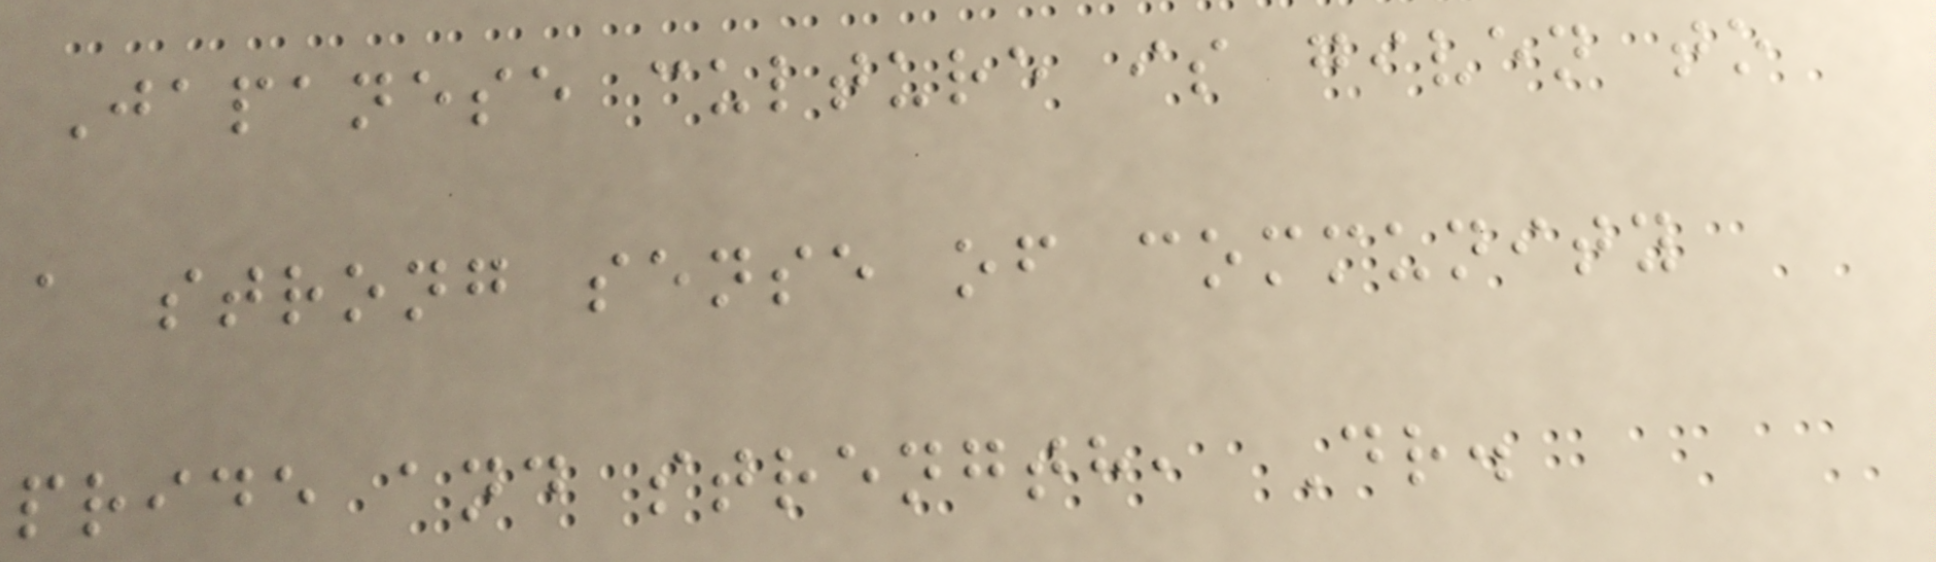Japanese culture is given to
a strong sense of community
pride and strength, Dr.
